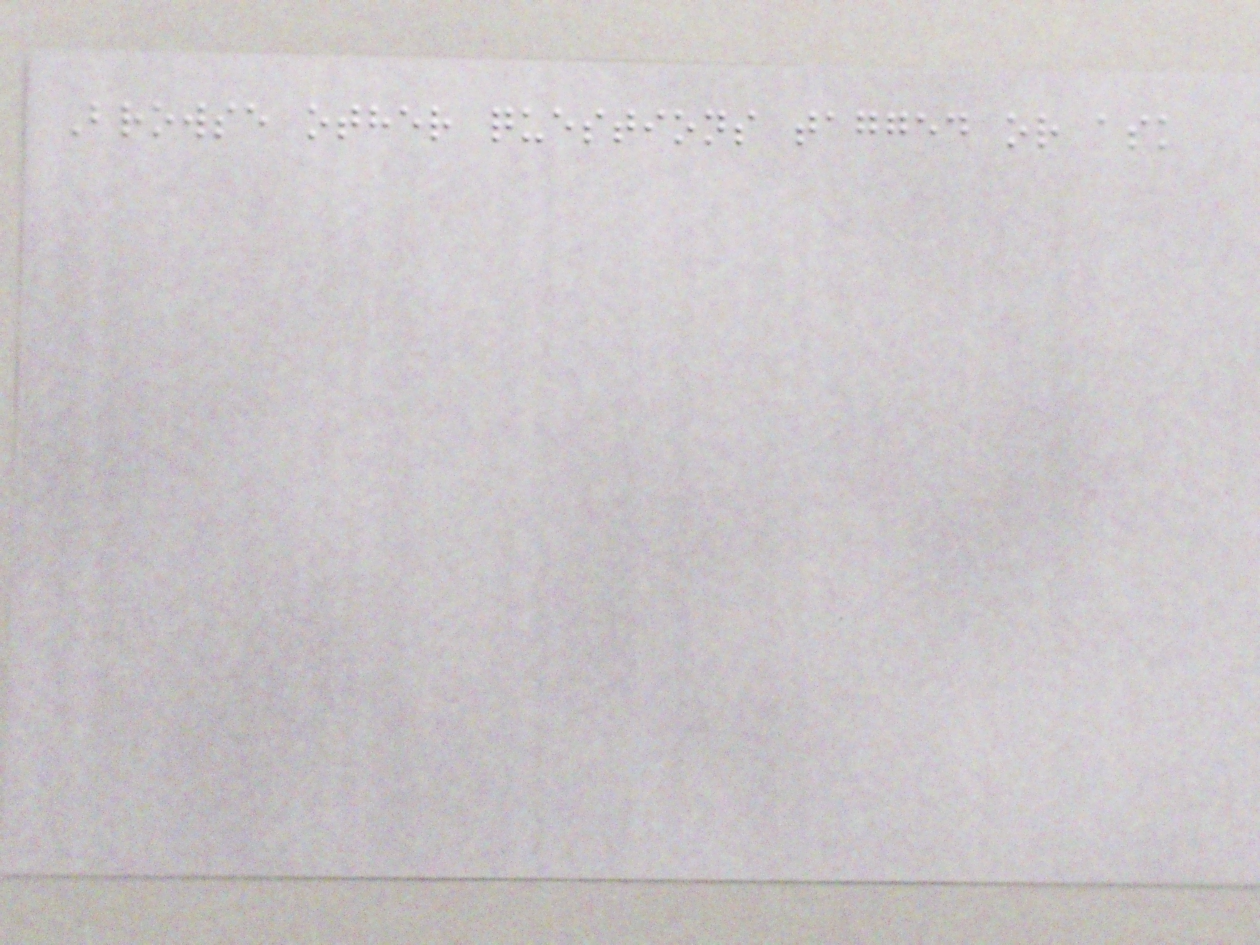Browse other questions tagged or ask
